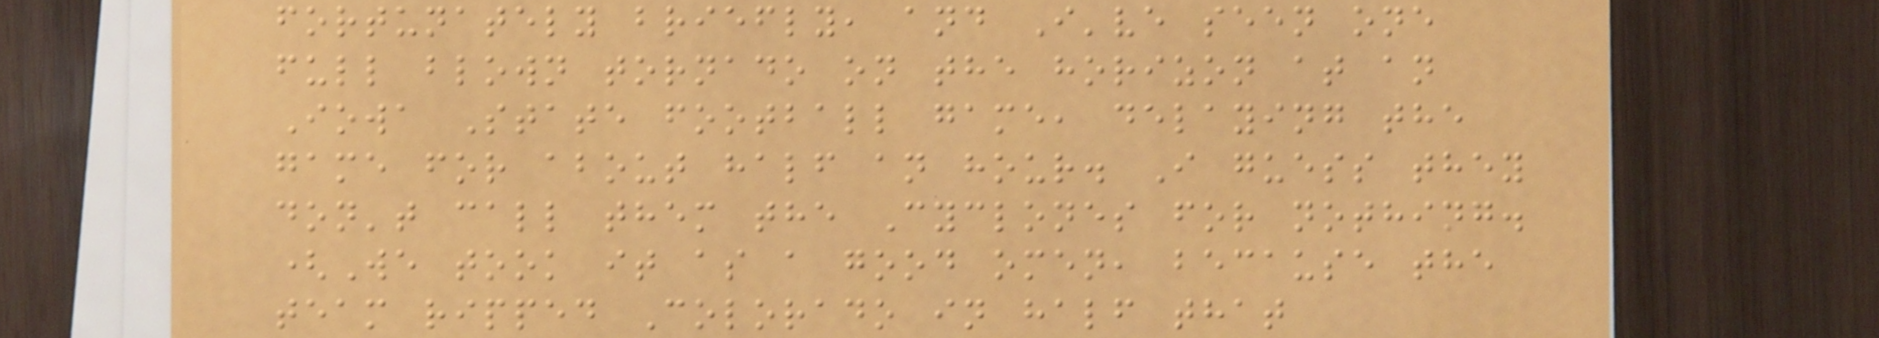fortunately briefly, and I've seen one
full blown tornado on the horizon at an
Iowa State football game, delaying the
game for about half an hour. I guess they
don't call them the Cyclones for nothing.
(We took it as a good omen, because the
team ripped Colorado in half that
